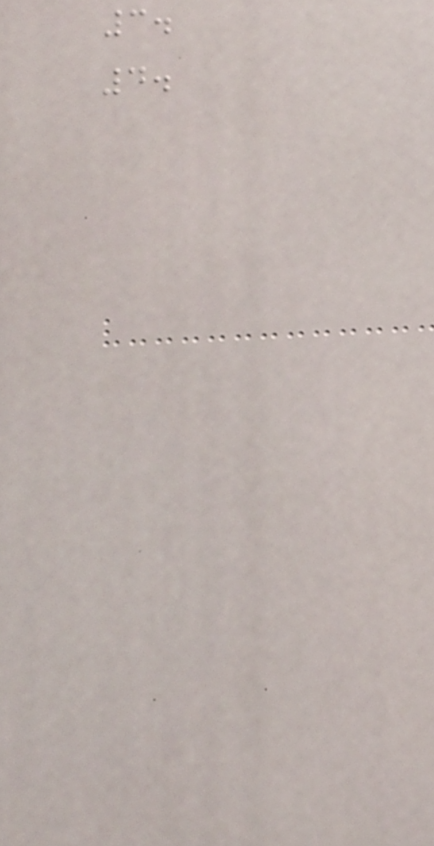3.
4.
